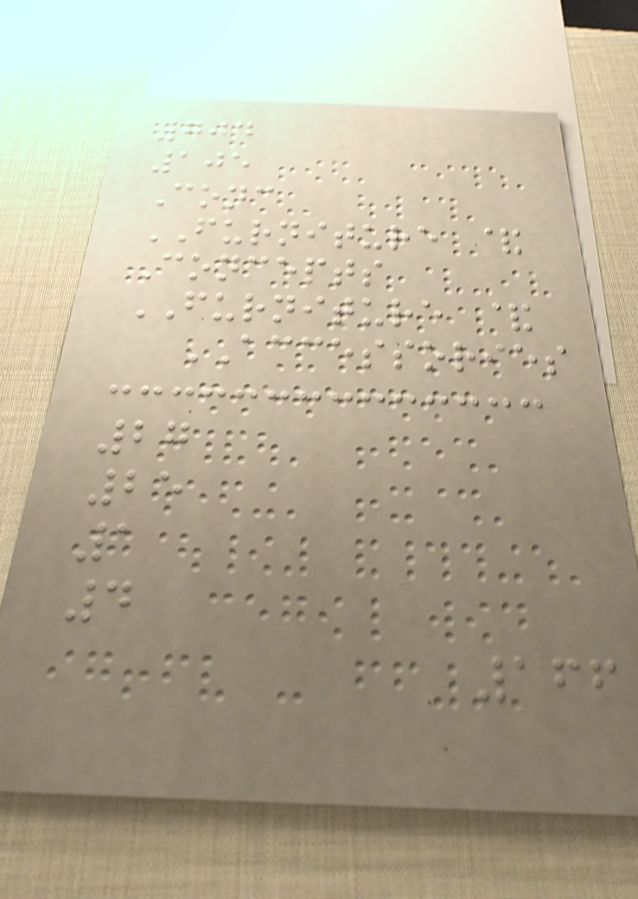704
105
Conc
FURNITURE &
Concepts
FURNITURE &
ACCESSORIES
27
25
1
4
166
